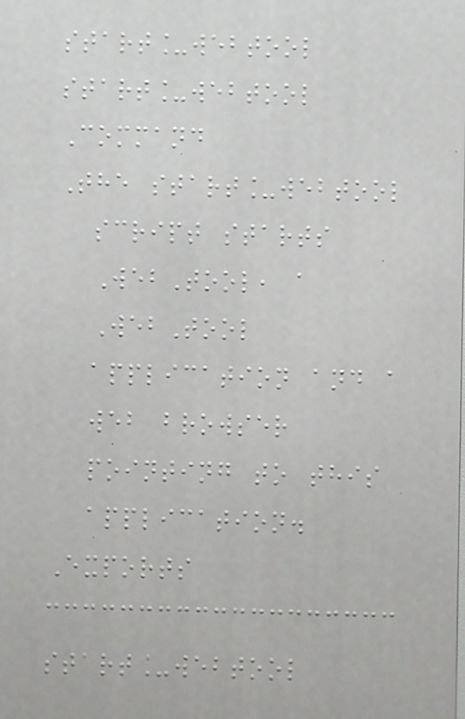start_webtool
start_webtool
Command
The start_webtool
script starts
WebTool, a
WebTool
application and a
web browser
pointing to this
application.
Exports
start_webtool
